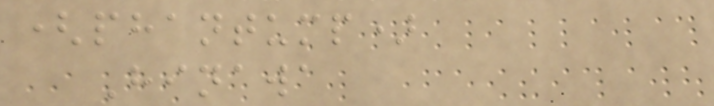(phantump)
Hinawa
